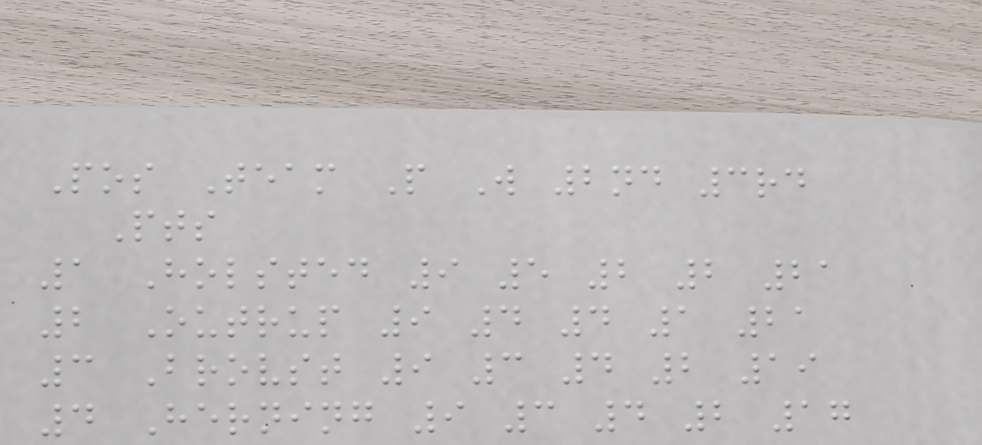Pos Team P W 2nd 3rd
Pts
1 Holsted 9 5 2 2 21
2 Outrup 9 4 4 1 21
3 Brovst 9 3 4 2 19
4 Herning 9 3 4 2 17
